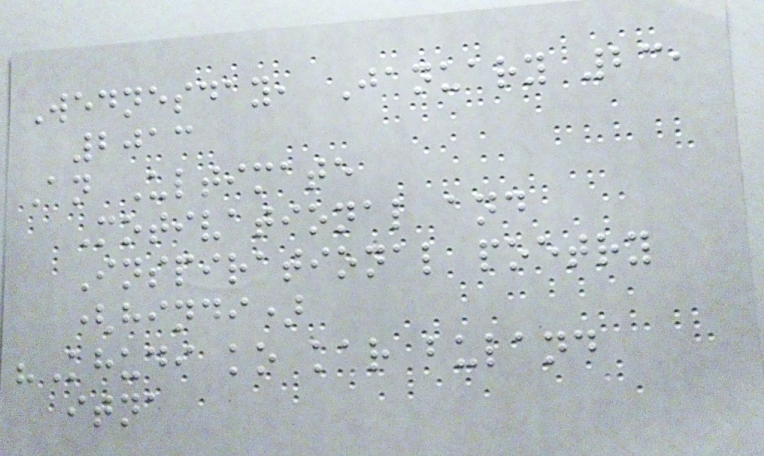Wednesday, January 23,
2013
An Ultimate
Motivational and
Inspirational poetry
(hindi)
"Khudi ko kar buland
itna
